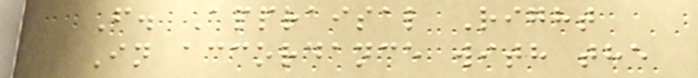F. Appraisal Right
In accordance with the
